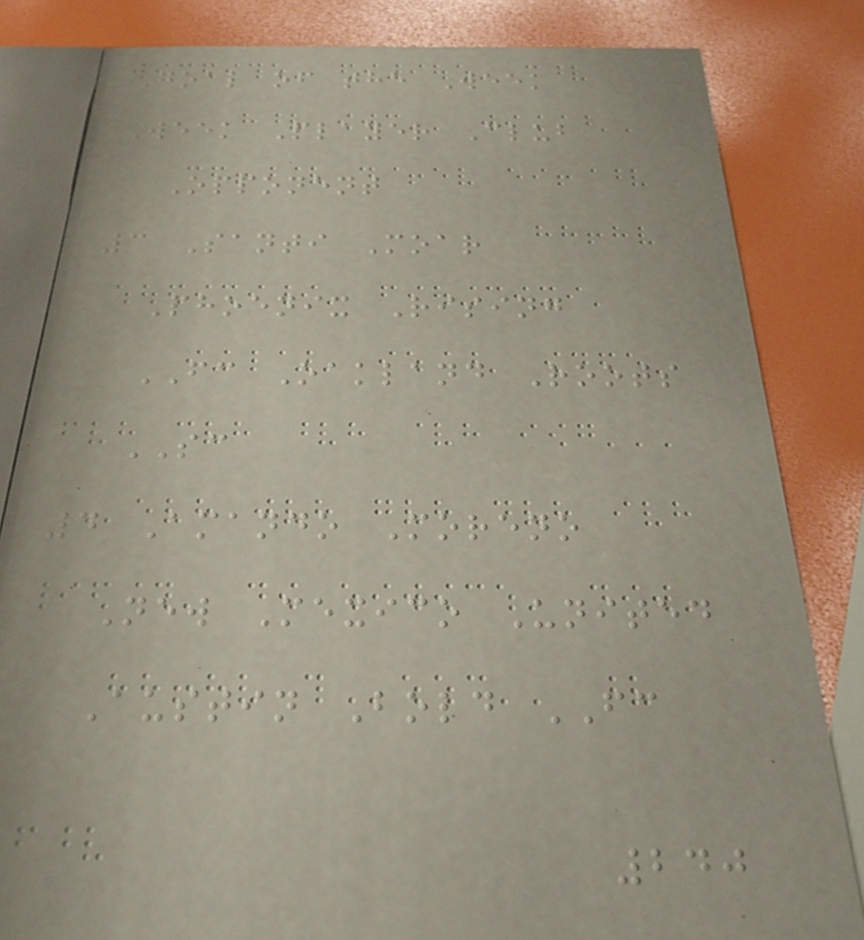Goal of the Week
Week Player Club
Opponent
3 Santi Moar
Phoenix Rising
FC Oakland Roots
SC
4 Amando Moreno
New Mexico United
Austin Bold FC
240
